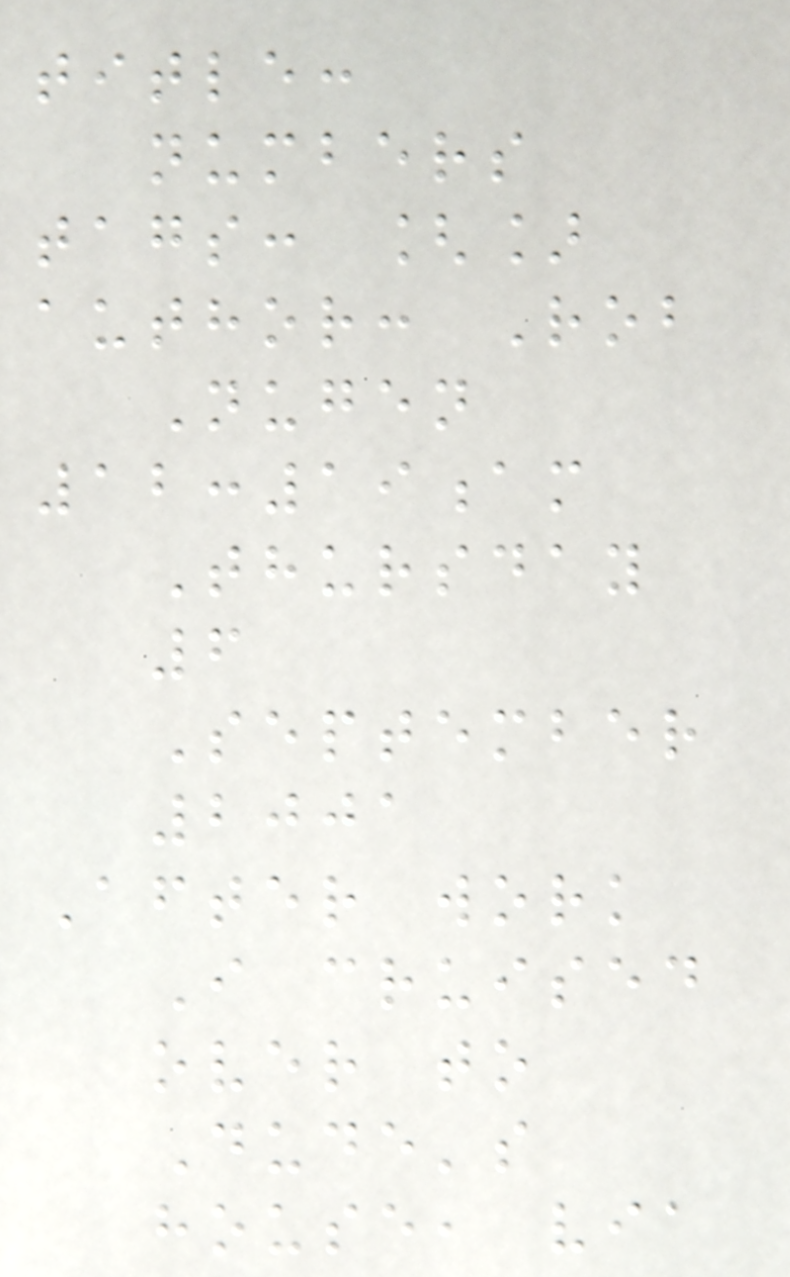title:
numbers
tags: []
author: Rob
Nugen
12:19am
Thursday
6
September
2001
After work
I cruised
over to
Dude's
house, via
